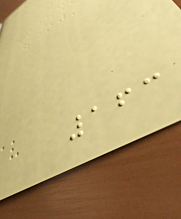163
